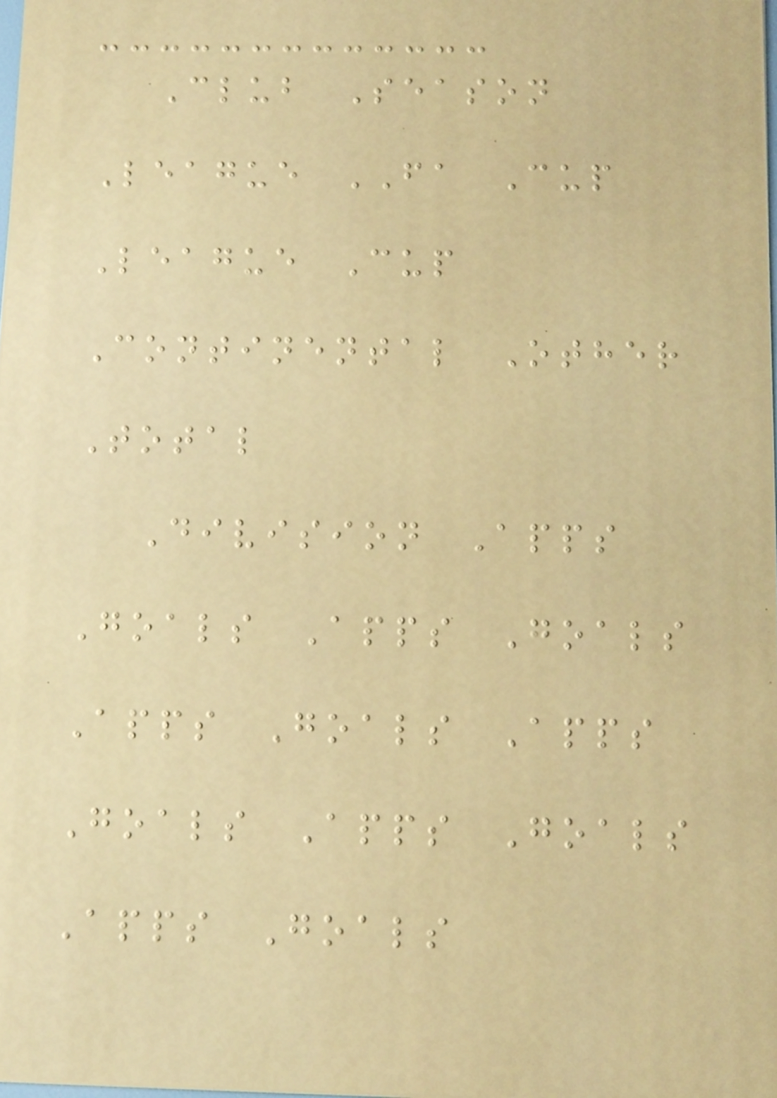Club Season
League FA Cup
League Cup
Continental Other
Total
Division Apps
Goals Apps Goals
Apps Goals Apps
Goals Apps Goals
Apps Goals
